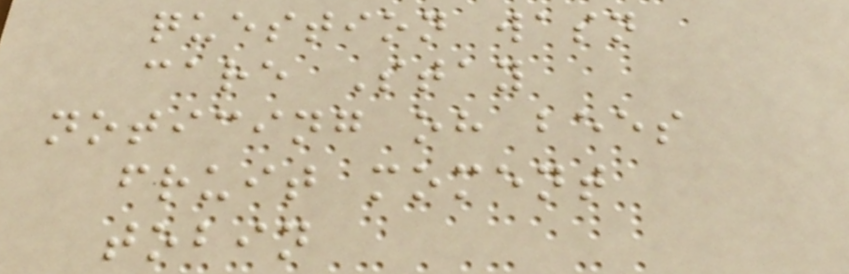question wasn
care Stay
noticing oh bees
fruit moment
tobin
